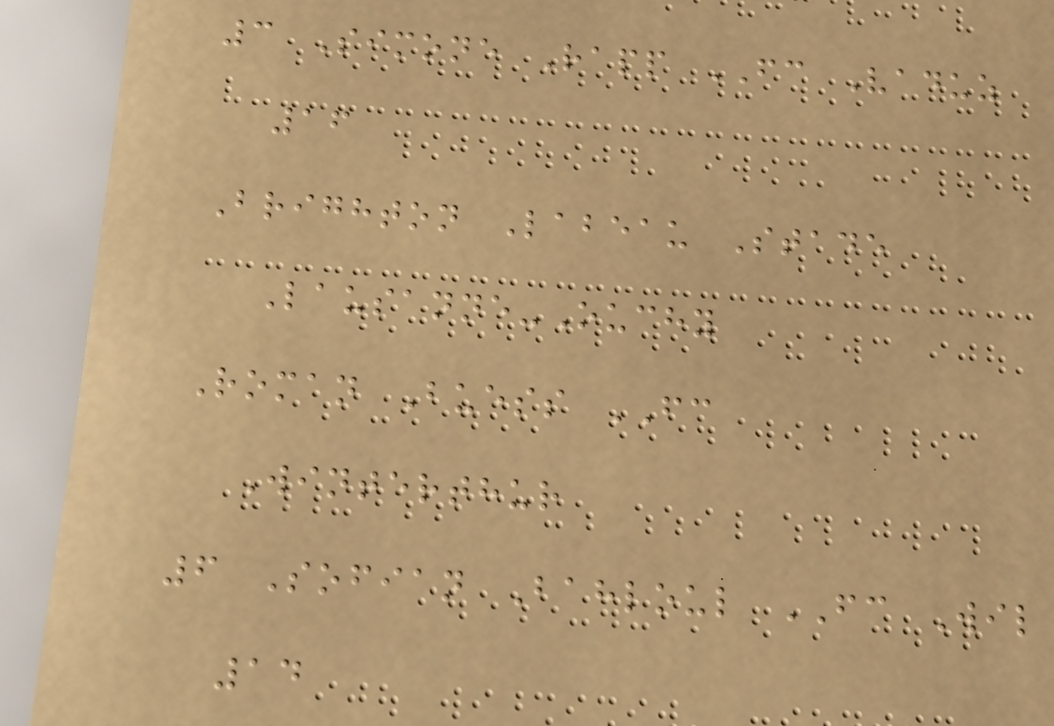3 Simone Rapp FC Vaduz
16
Brighton Labeau Stade
Lausanne-Ouchy
Roman Buess FC
Winterthur
6 Sofian Bahloul FC Wil
14
